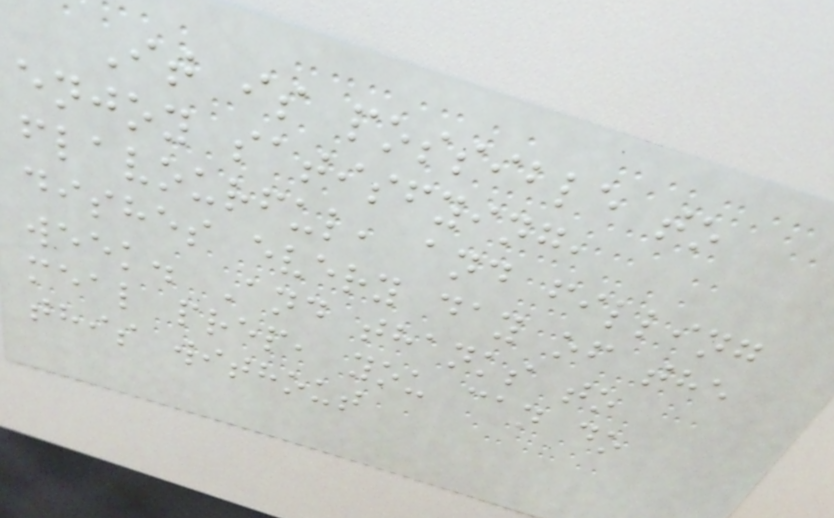It is possible to
enjoy satisfying,
flavourful, and filling
dishes every day of the
week. And thanks to
meal prep, you can do
this without
